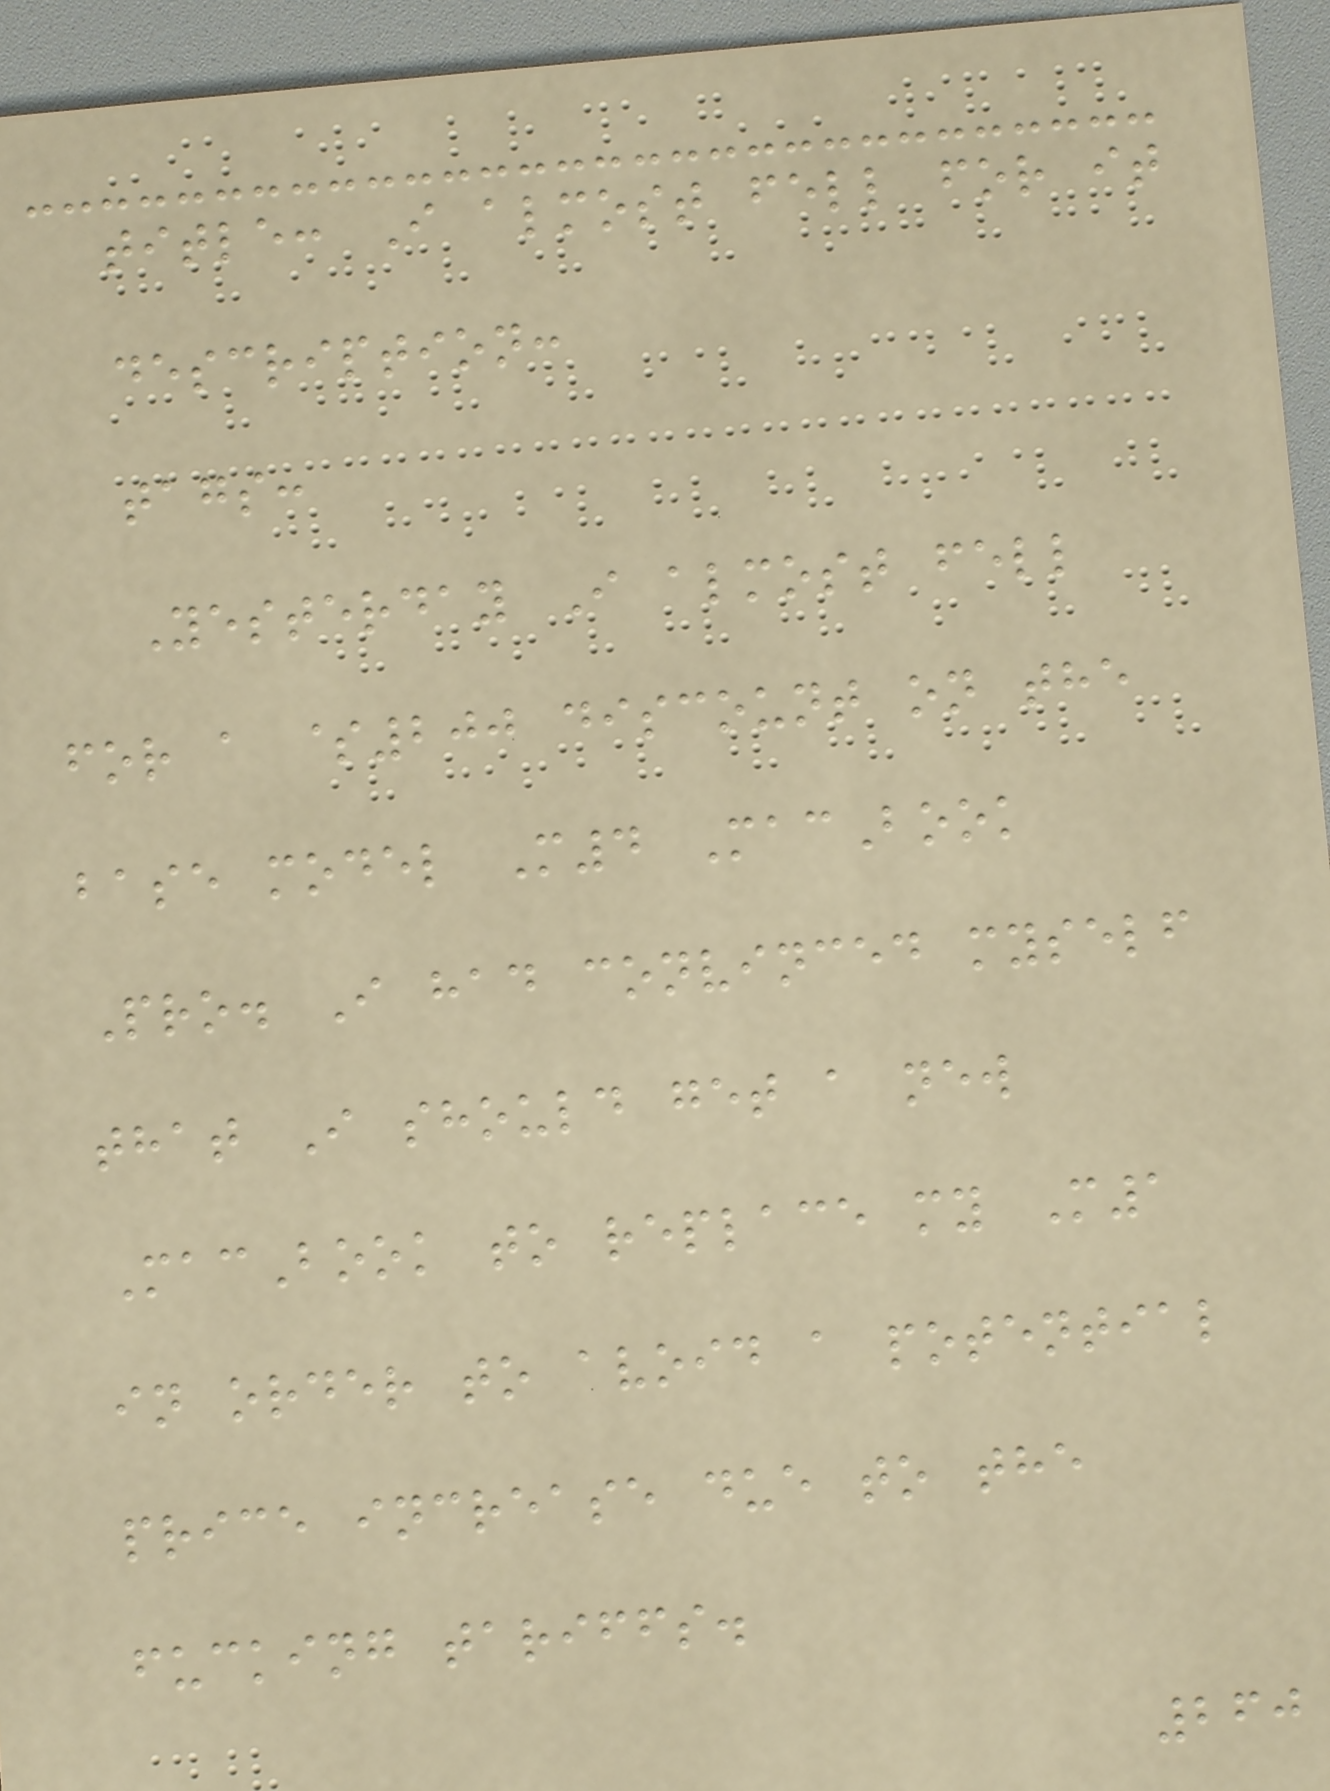title: I almost fell for it
description:
tags:
Yesterday I almost fell
for a $200 discount on the
base model M4 MacBook
Pro. I had convinced myself
that I should get a new
MacBook to replace my M1
in order to avoid a potential
price increase due to the
fucking tariffs.
260
